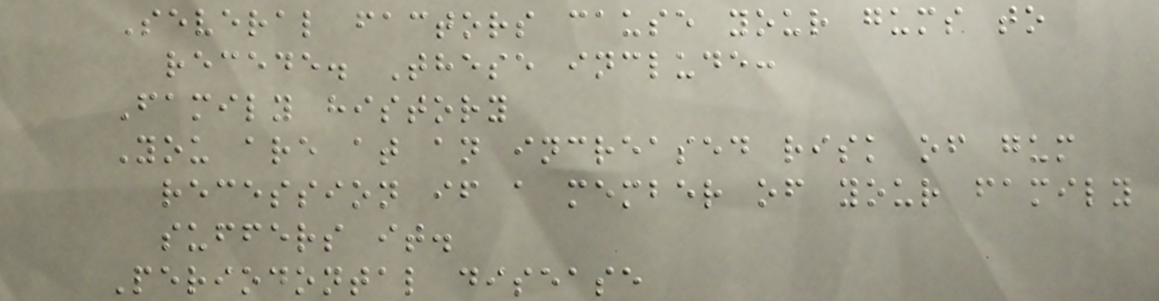Several factors cause your gums to
recede. These include:
Family history
You are at an increased risk of gum
recession if a member of your family
suffers it.
Periodontal disease
